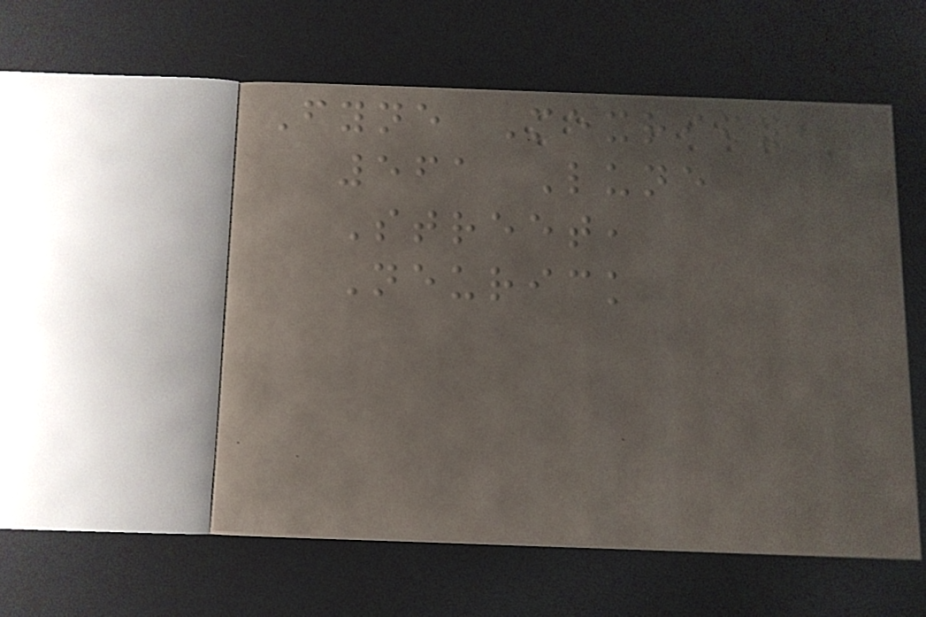Fyne Mexrify,
561 Lune
Street,
Neurick
